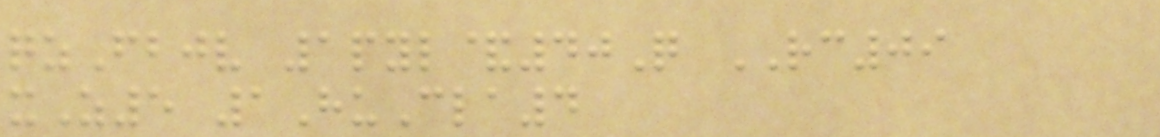qzFbjv 1pyl&40Q RC09
xZ5 1HuCla4
